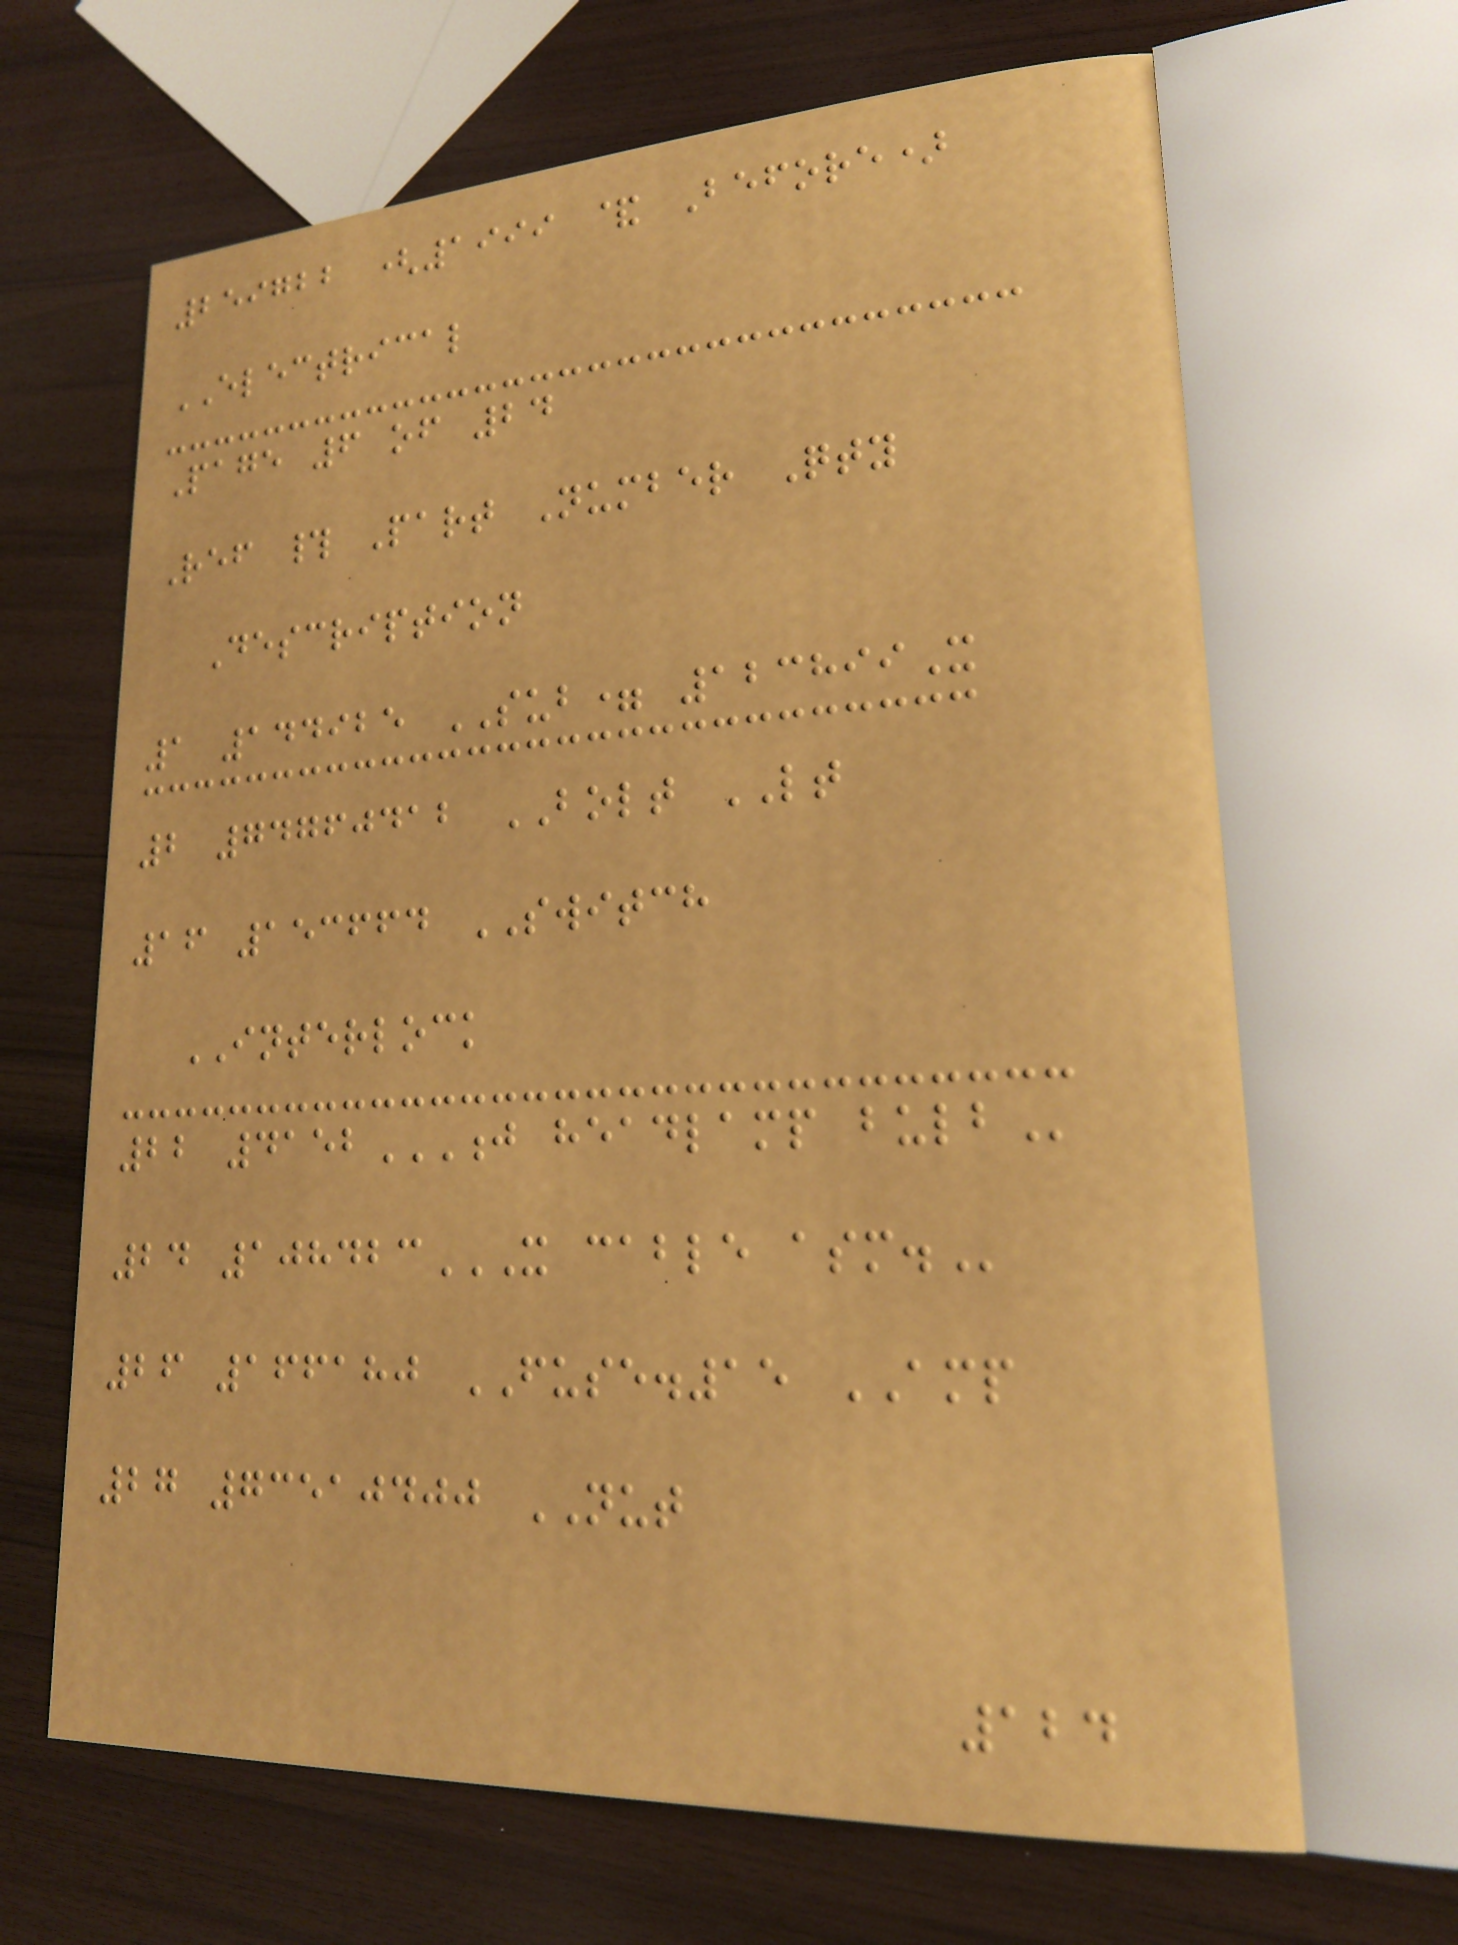259722 (1999 & Before)
ELECTRICAL
Page 6 of 24
Ref # Part Number Qty
Description
1 144925 SUB= 123899X
2 74760412 BOLT LT
16 153664 SWITCH
INTERLOCK
22 4152J HEADLAMP BULB
24 108423X CABLE ASM.
26 166180 FUSE.15 AMP
27 73510400 NUT
124
